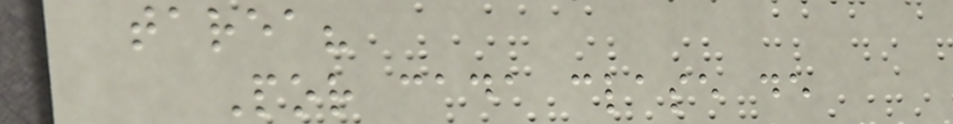tarea?
Por cada clase de
